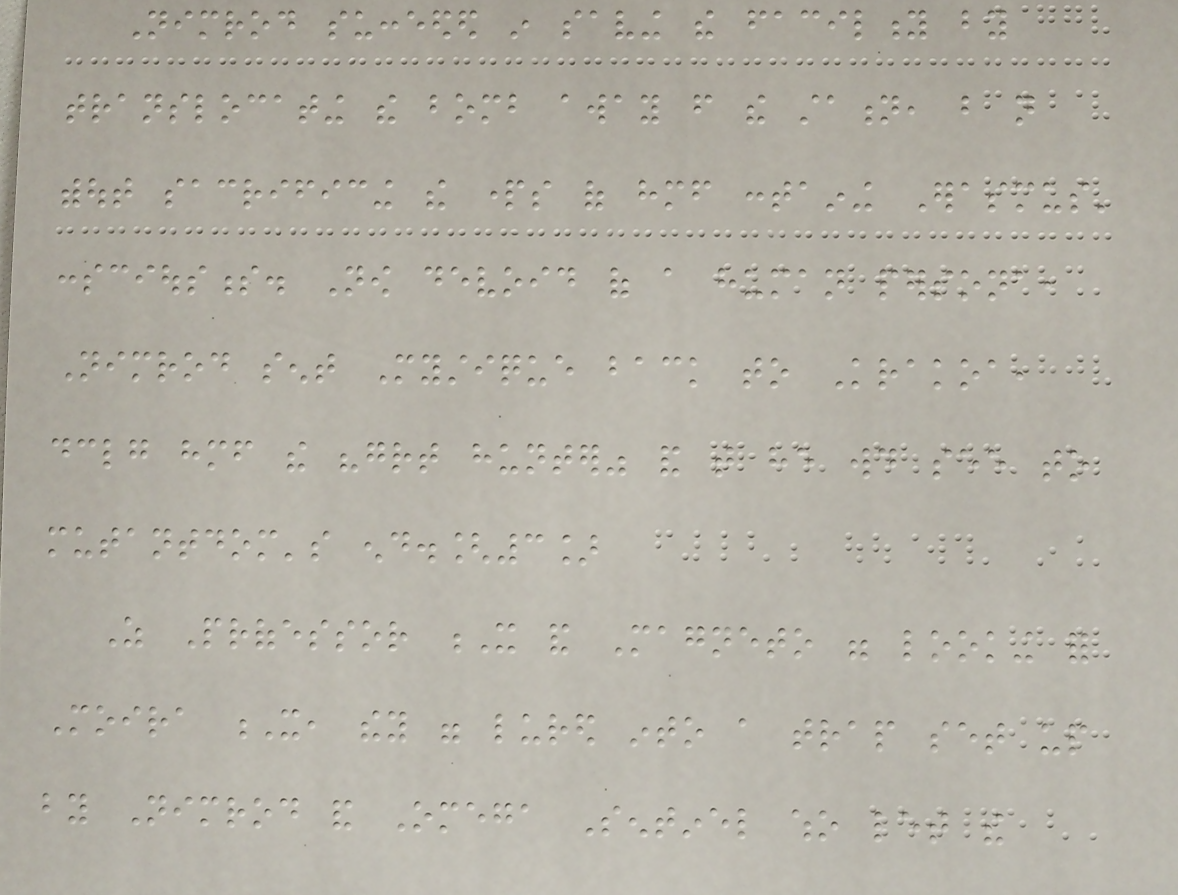Nimrod succeeded in saving the facility by
translocating the bomb away from the station, but not
without sacrificing the parts of himself containing Erasmus'
consciousness. Now devoid of a human persona,
Nimrod sent Mystique back to Krakoa,
declaring himself the "great hunter" and that he would see to
mutantdom's end.[3]
As Professor X and Magneto were looking for
Moira X, they were lured into a trap set up
by Nimrod and Omega Sentinel who let the
